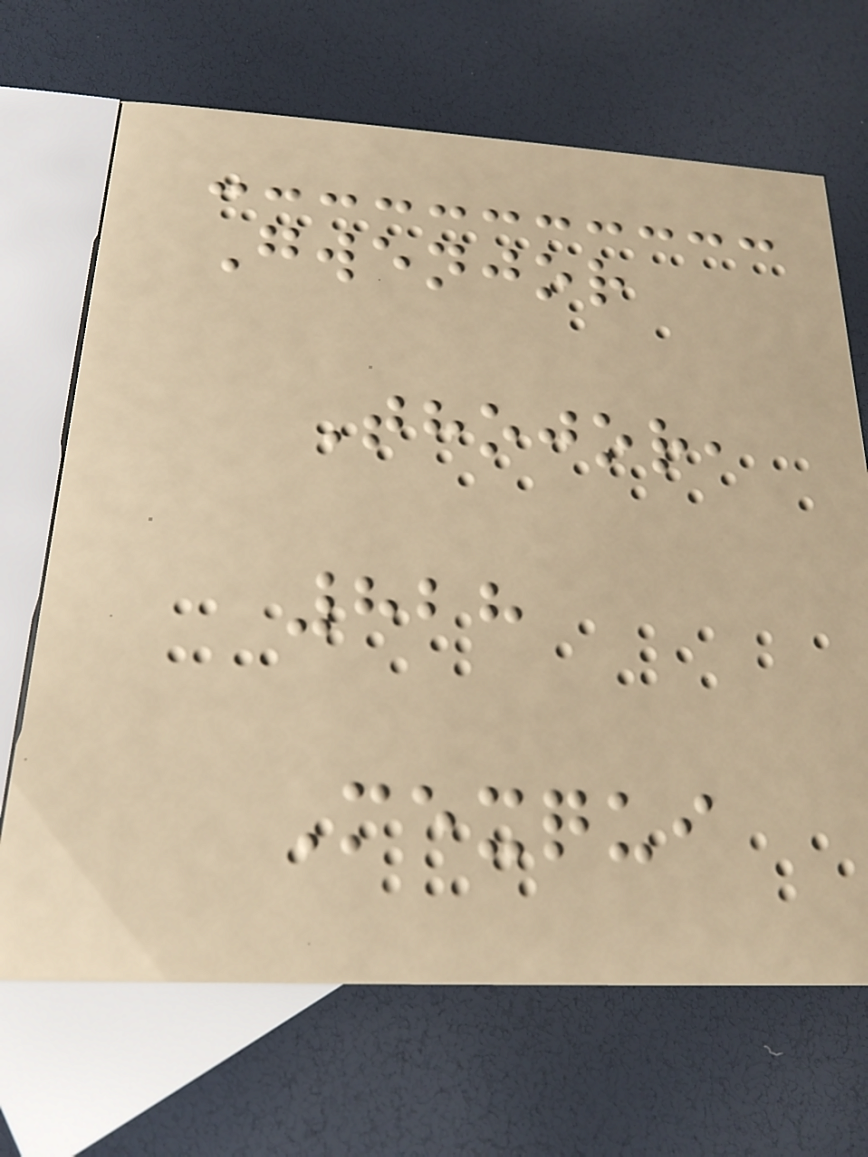Gwenjor
Thojor,
828
Mexqui
